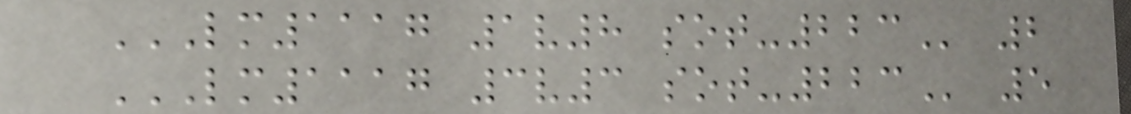LM1117 1V8 SOT-223 2
LM1117 3V3 SOT-223 5
